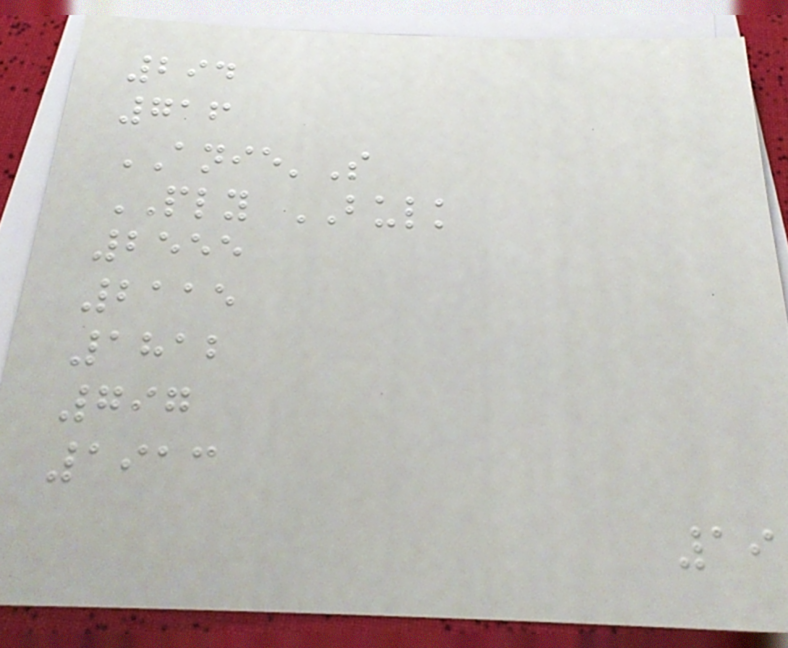294
716
ANIE'S
PLY BULK
2555
2115
1812
797
1913
19
